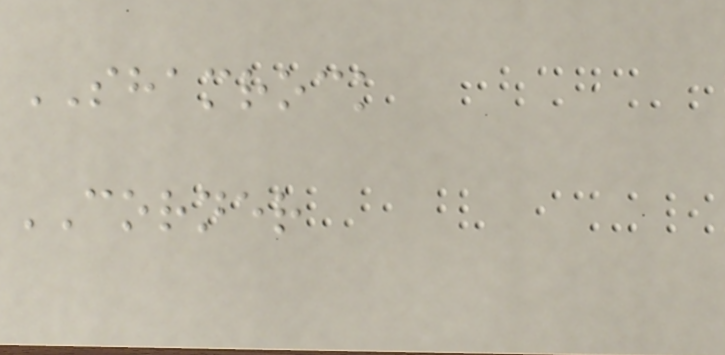SHAMROCK
CORNER
